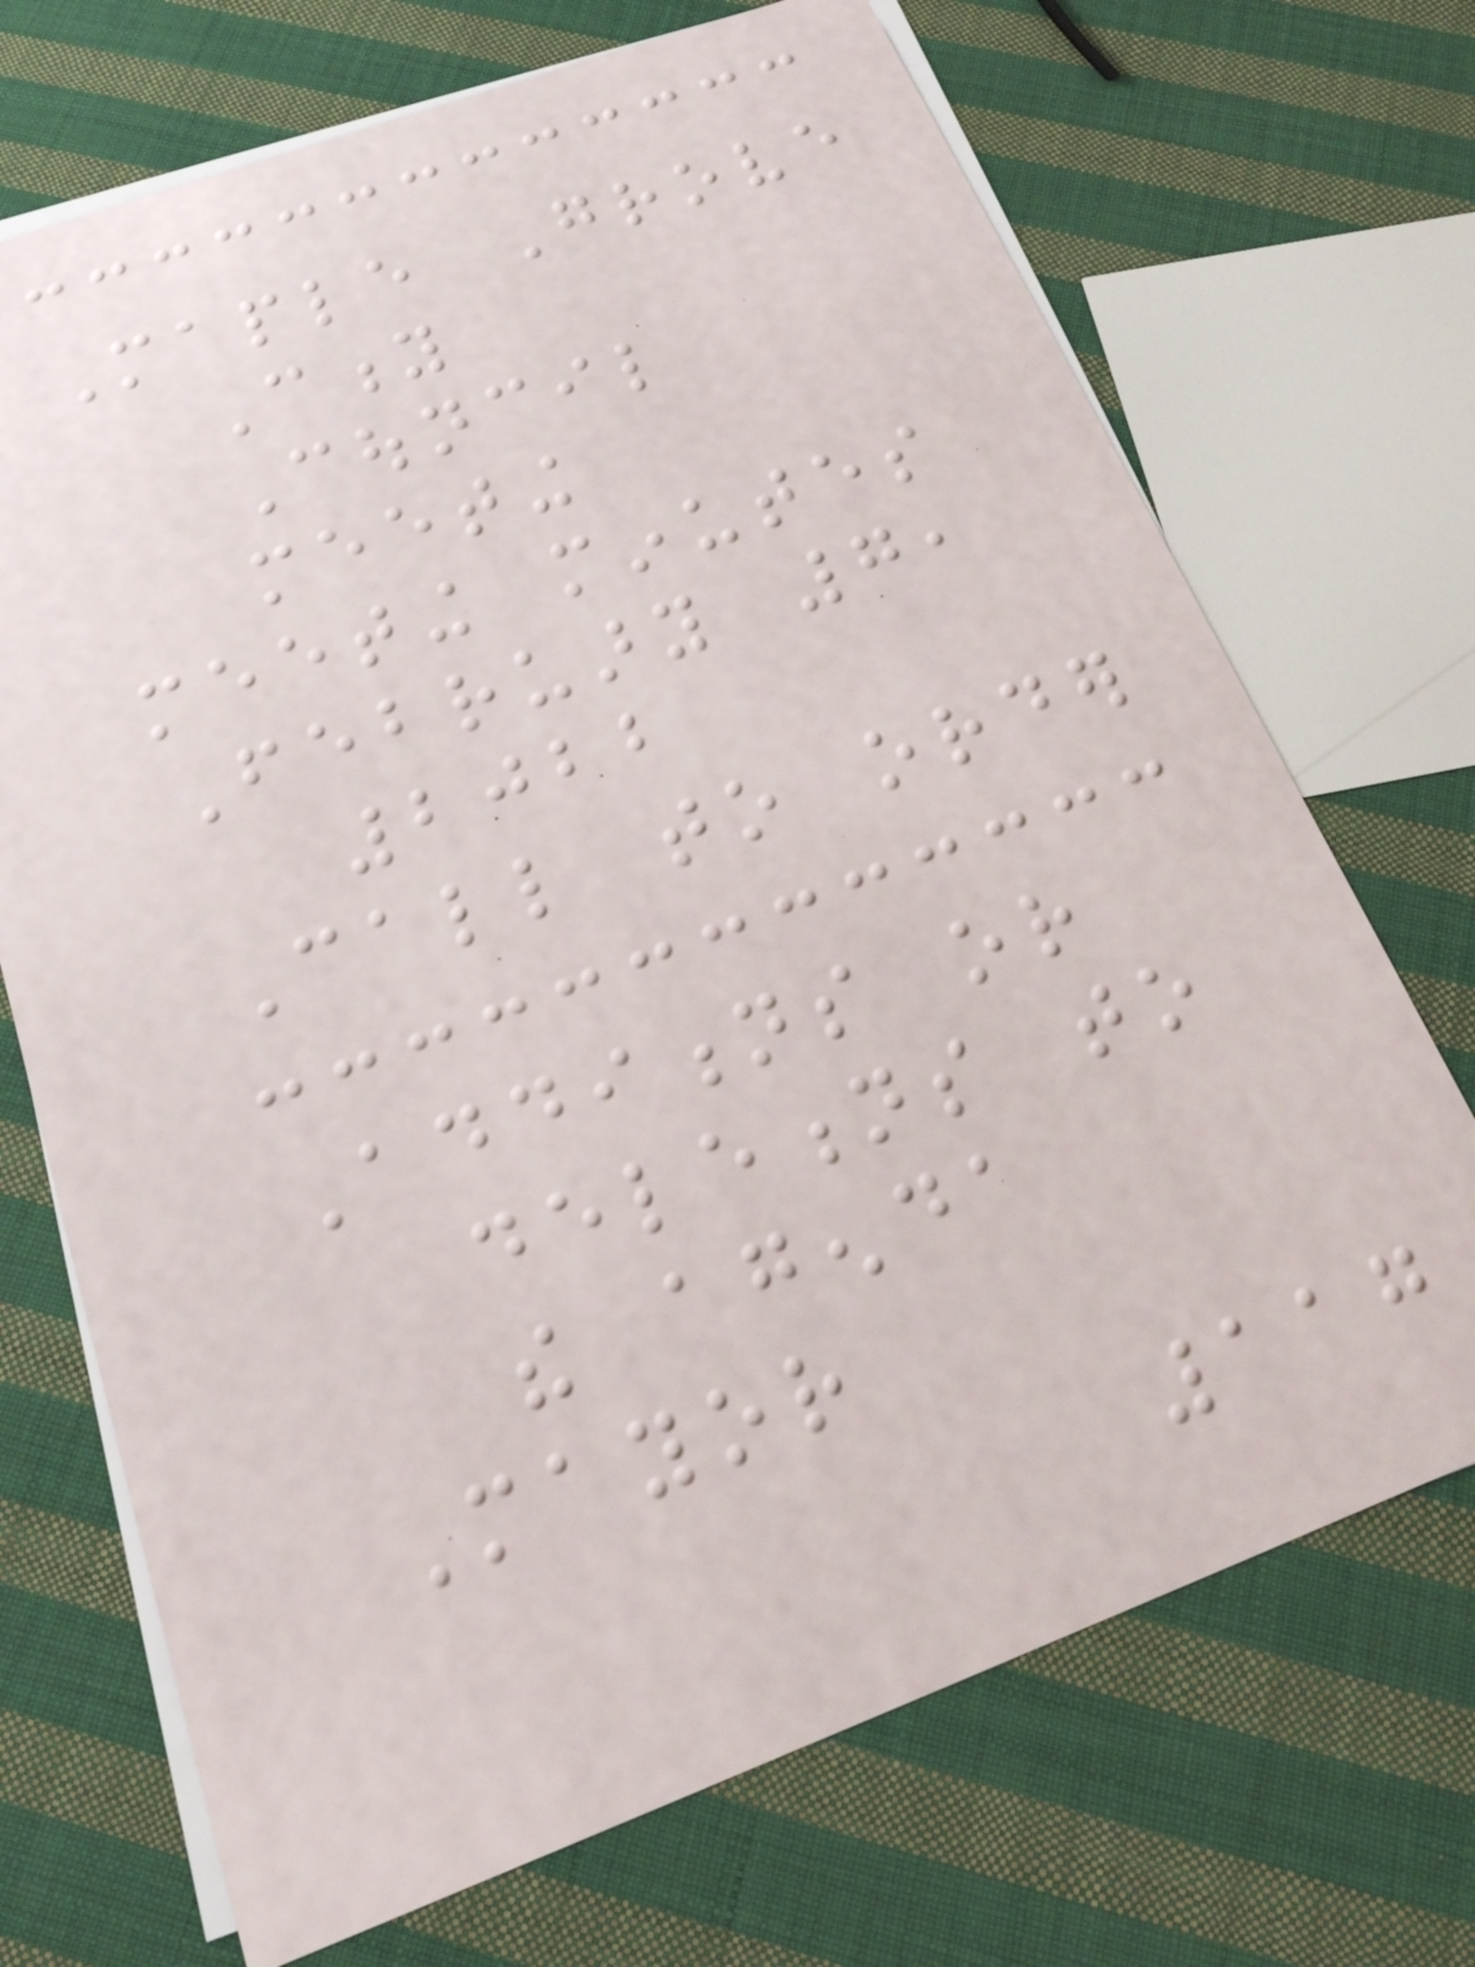Maple Grove
City
Council
meeting
meeting minutes
February 7,
2022
Call to order
Additions or
deletions to
the agenda
Mayor
117
